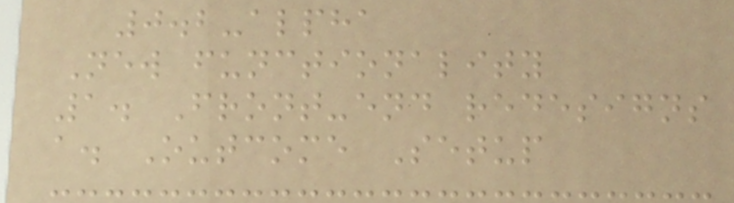0.2-alpha
New functionality
1. Front-end redesigns
a. Outcome Setup
